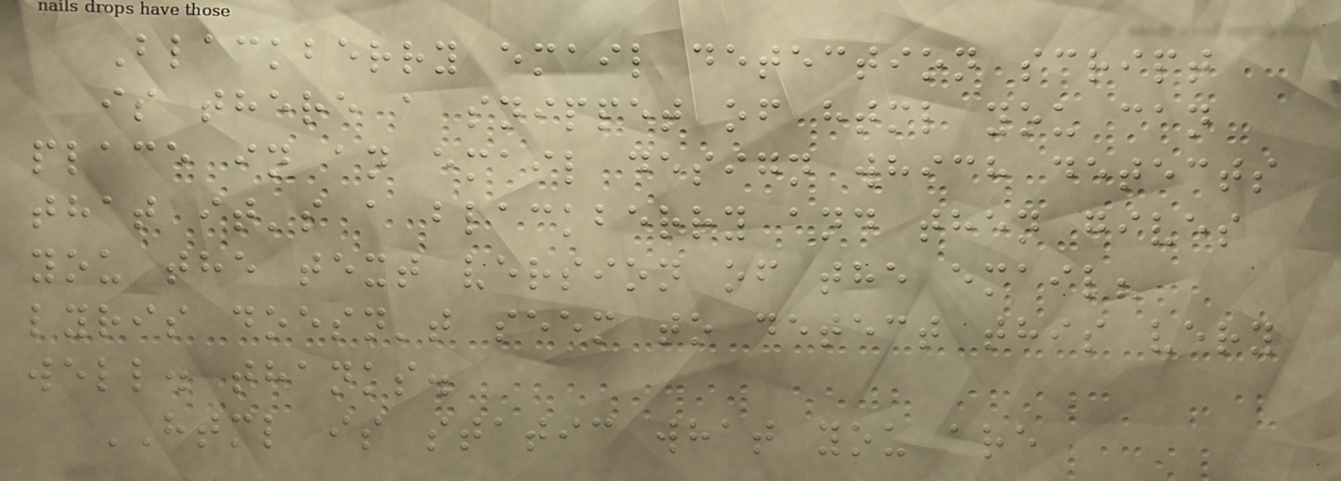Blackberry email detection script
is there a snippet of html you can
place in an email design which detects
that it's a blackberry and then gives
you the text version of the email?
lyris doesn't seem to detect this very
well. thanks.
HTML is static what you are
